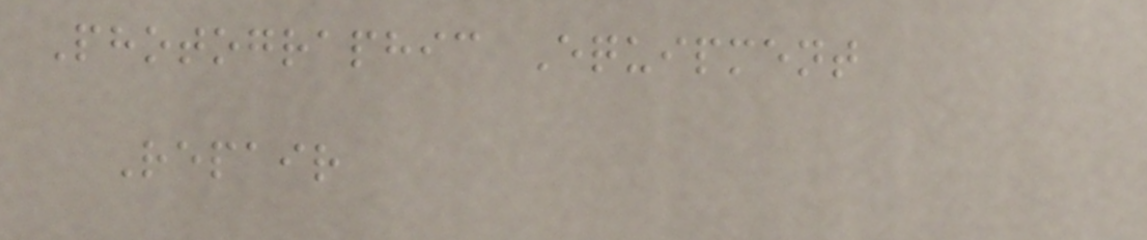Photographic Equipment
Repair
